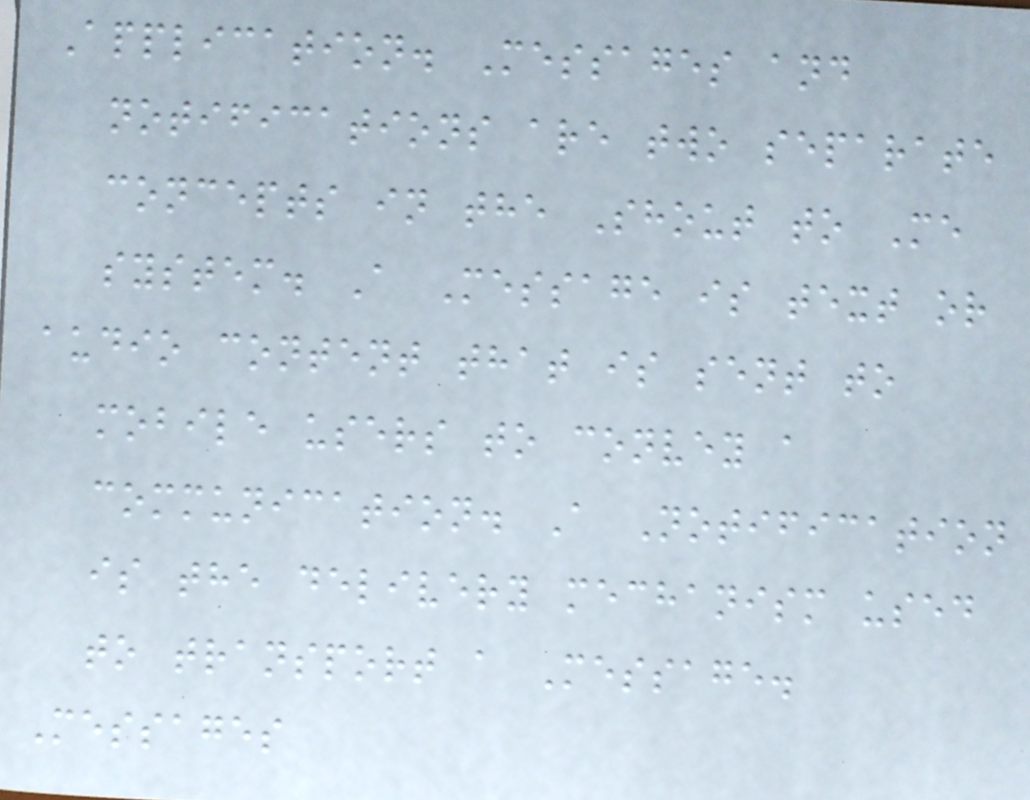Application. Messages and
notifications are two separate
concepts in the Shout to Me
system. A Message is text or
audio content that is sent to
mobile users to convey a
communication. A Notification
is the delivery mechanism used
to transport a Message.
Messages
